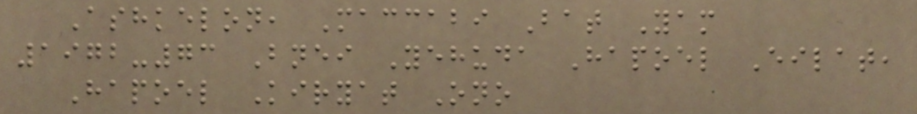Ashkelon, Maccabi Bat Yam
1972-73 Bnei Yehuda Hapoel Eilat,
Hapoel Kiryat Ono
